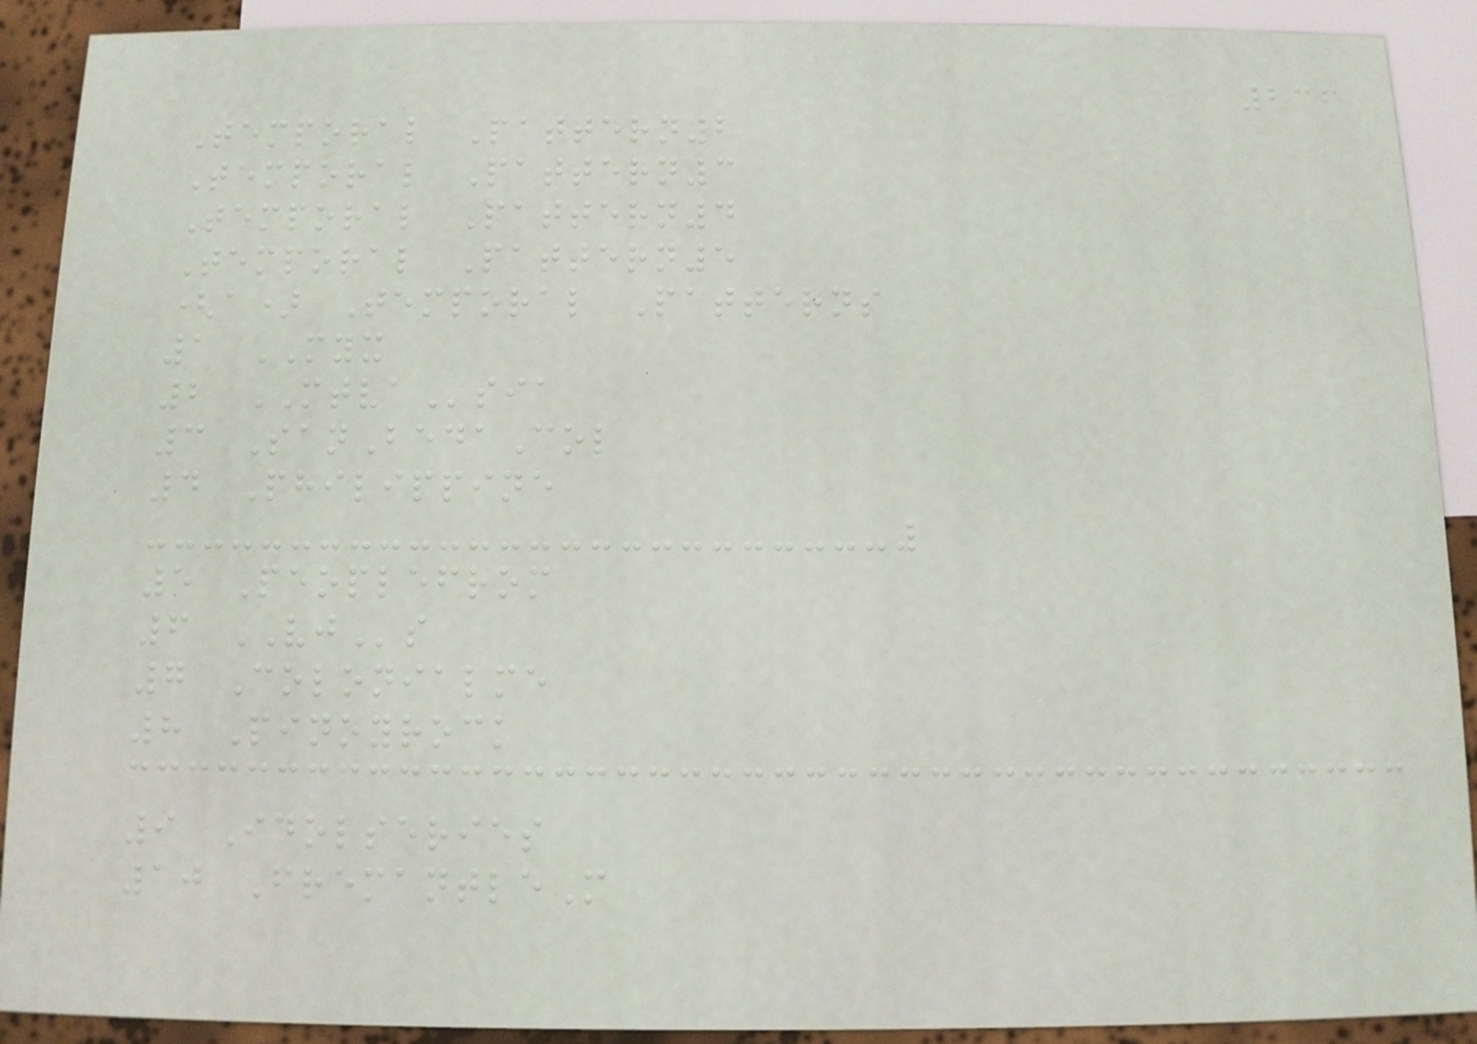236
Temporal Pattern2
Temporal Pattern3
Temporal Pattern4
Temporal Pattern5
(a) Temporal Patterns
1 MYX
2 MTVAsia
3 SanBedaCol
4 Philippine
5 Peoplefrom
6 VJs
7 Colonialme
8 Pinoyrock
9 Idolseries
10 FremantleM
